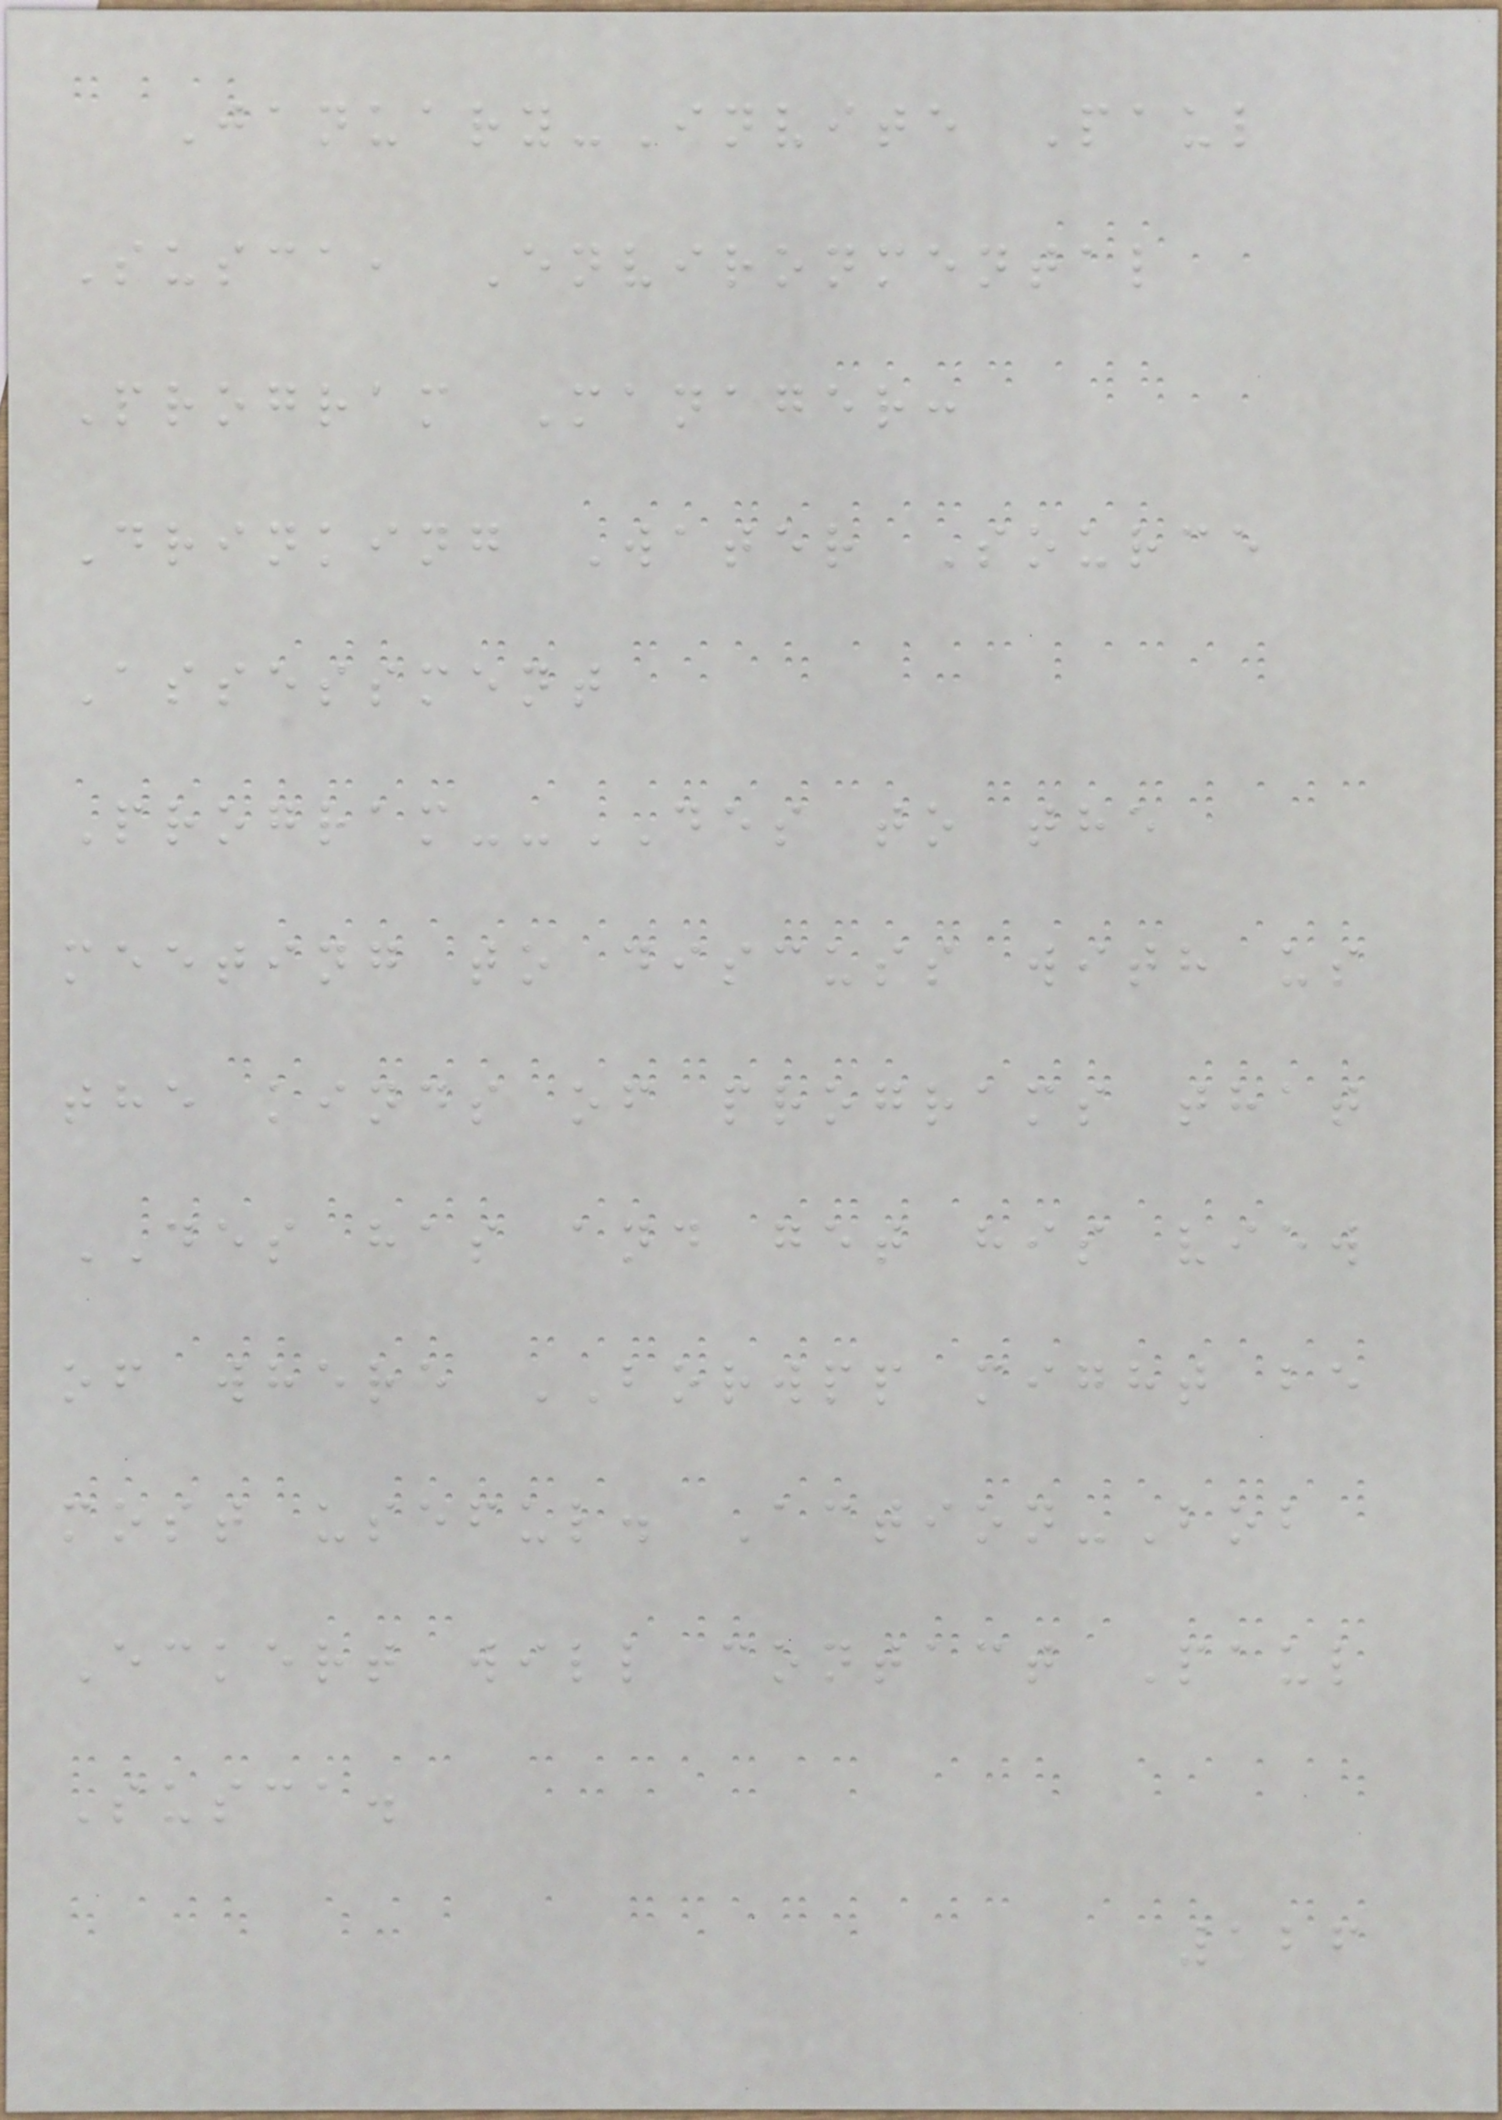January-Invite Paul
Susca, Environmental
Program Manager:
Drinking Water Source
Assessment
Program--DES to the
meeting to discuss with us
the kinds of programs that
DES has and get his view
of where BORWPP might be
most useful. Action-Bob
Eckert will contact Paul
Susca.
126
